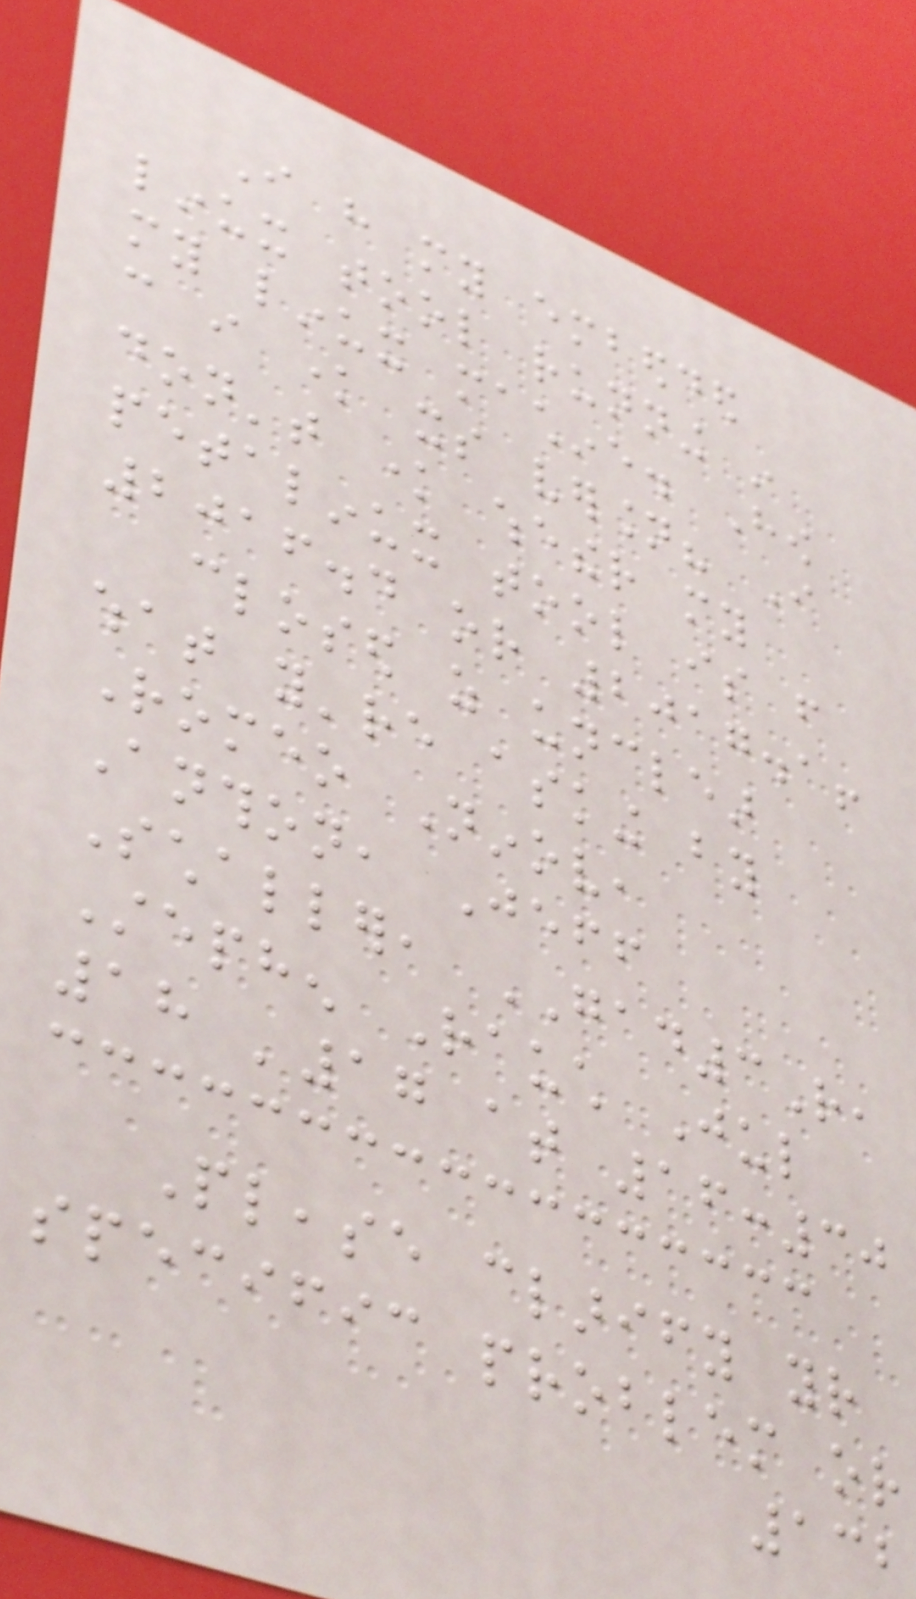I have my embedded
linux tool running in
my linux machine. How
can i know its version? I
don't know whether my
petalinux tool is from
2016.4 or 2017.1!
closed as unclear
what you're asking by
Romeo Ninov,
Anthon, Jeff
Schaller, GAD3R,
Stephen Rauch Jul
18 '17 at 16:30
Please clarify your
specific problem or
132
